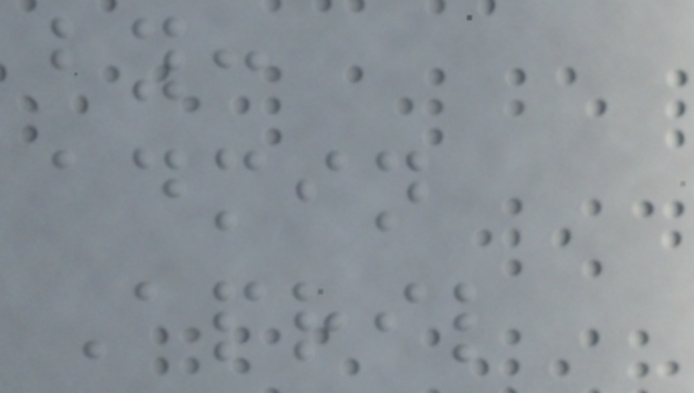by:
admin
April
